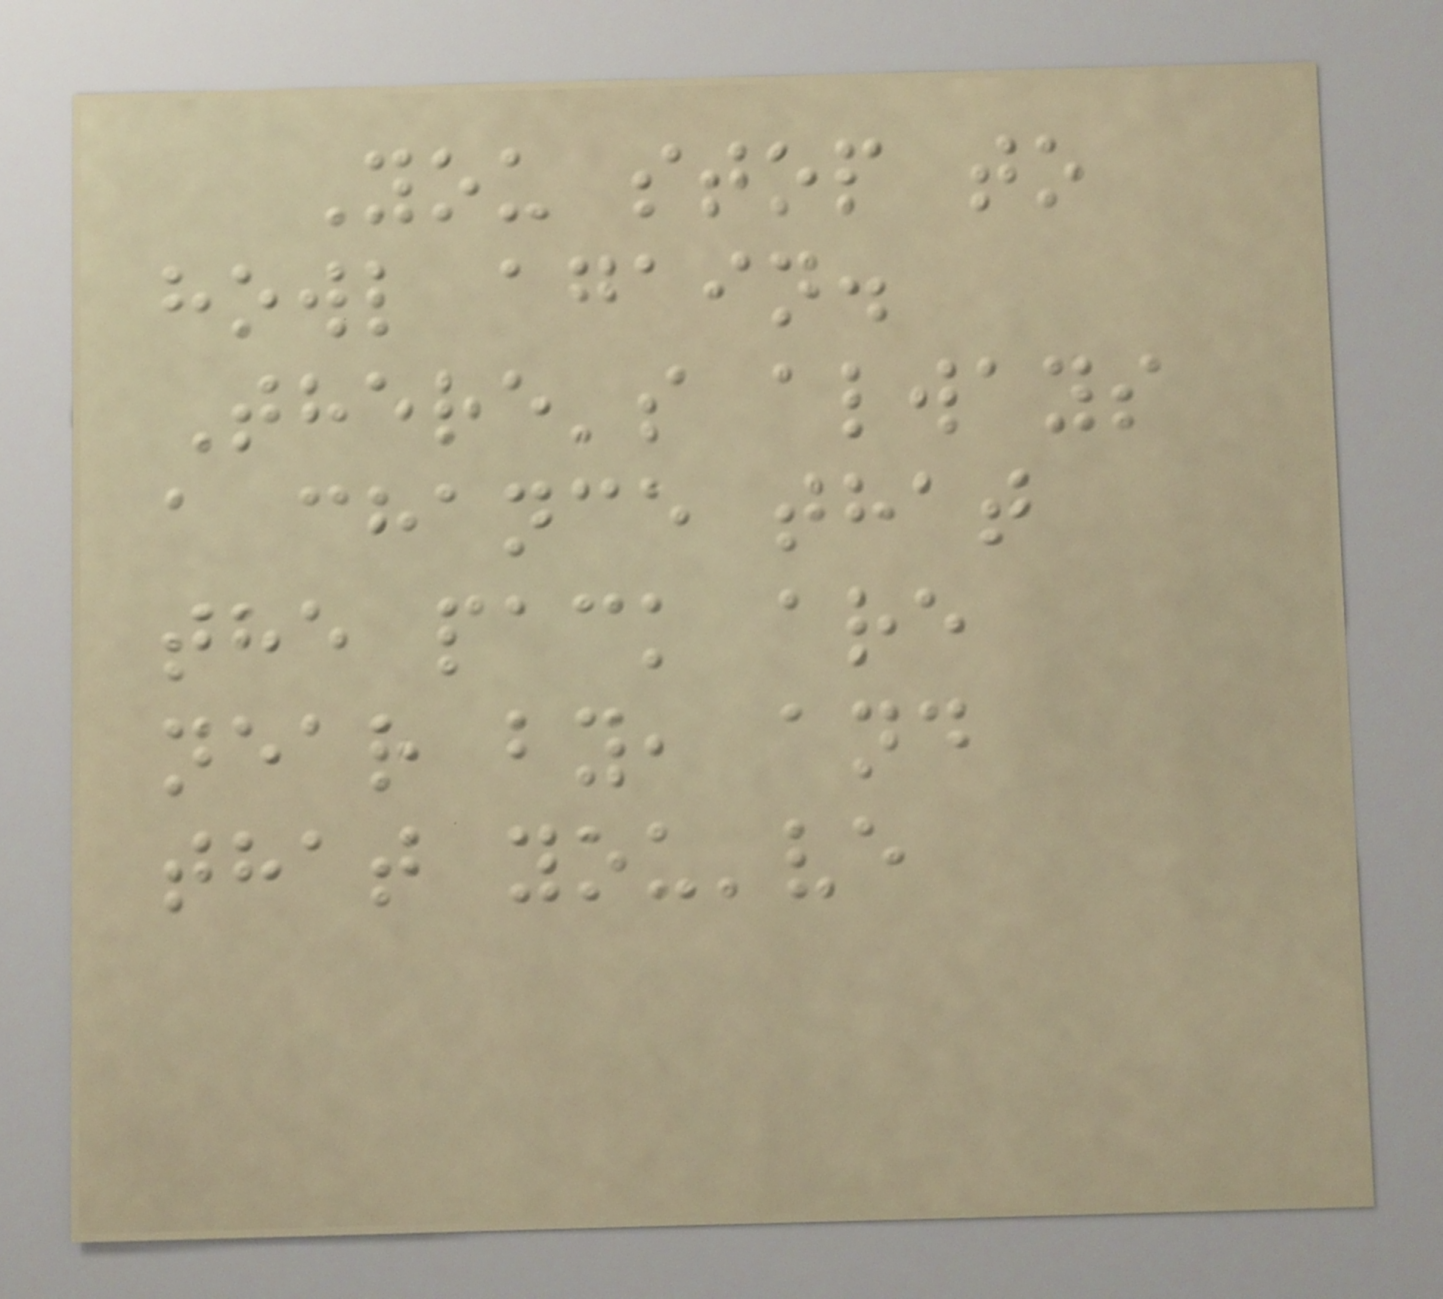You stop to
howl again.
There's always
a chance that
the pack are
near by, and
that you've
